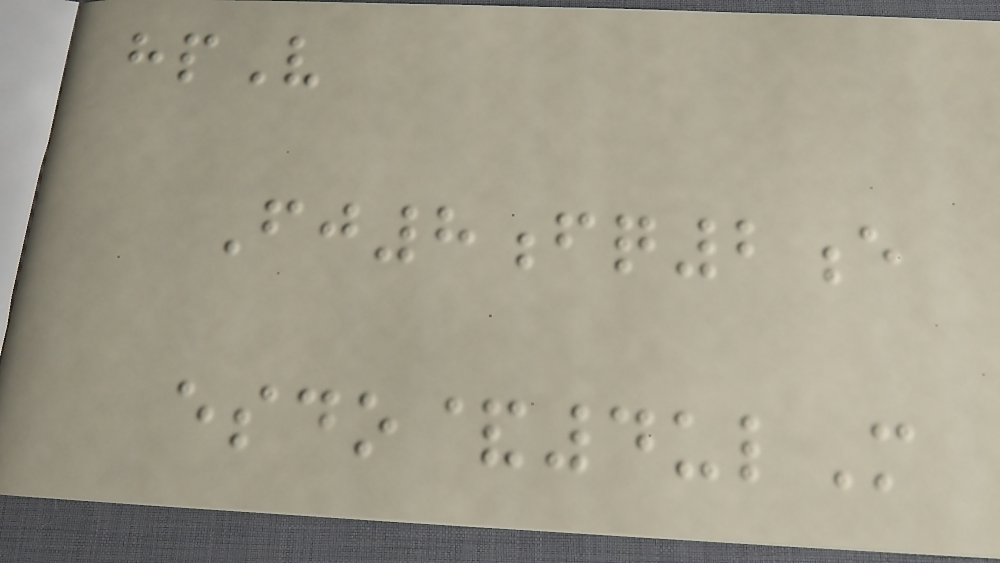hpV
Fj8fq2e
esdo&4ulM
